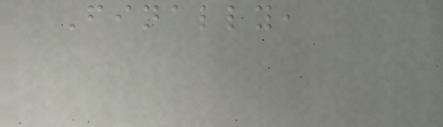Finally,
